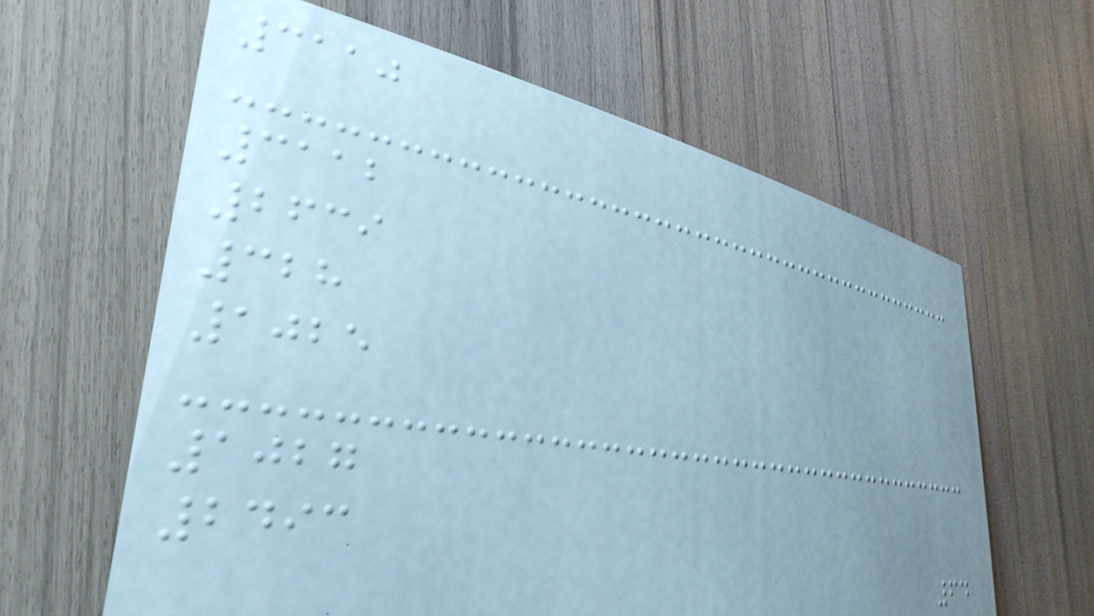3110
3112
2639
328
1025
1027
2493
64
